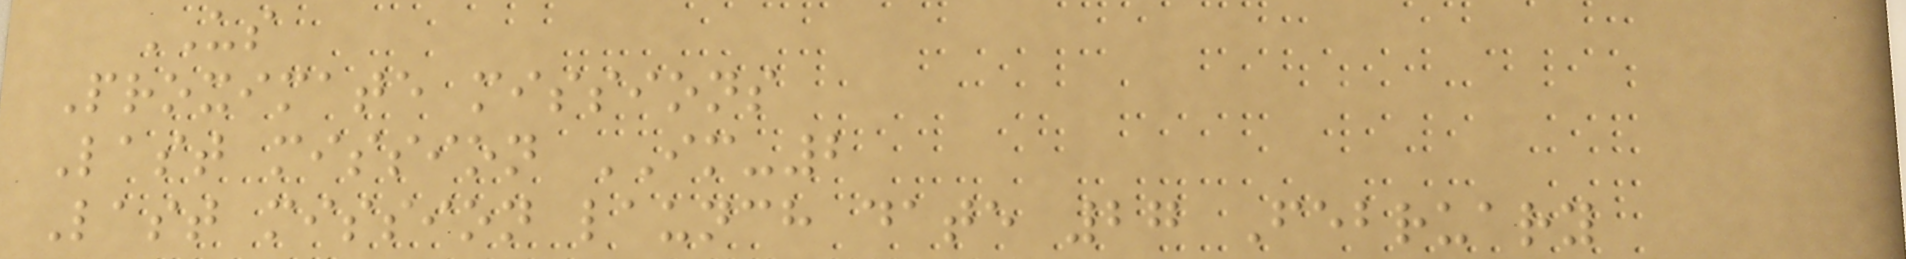US
Proximate missions
Last mission IM-2
Last mission launch date 27 February
